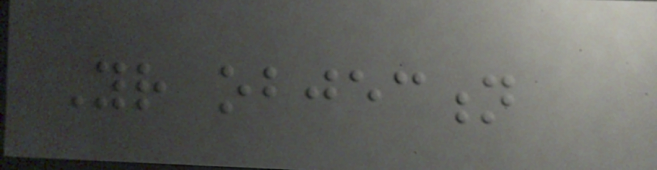Your objection
